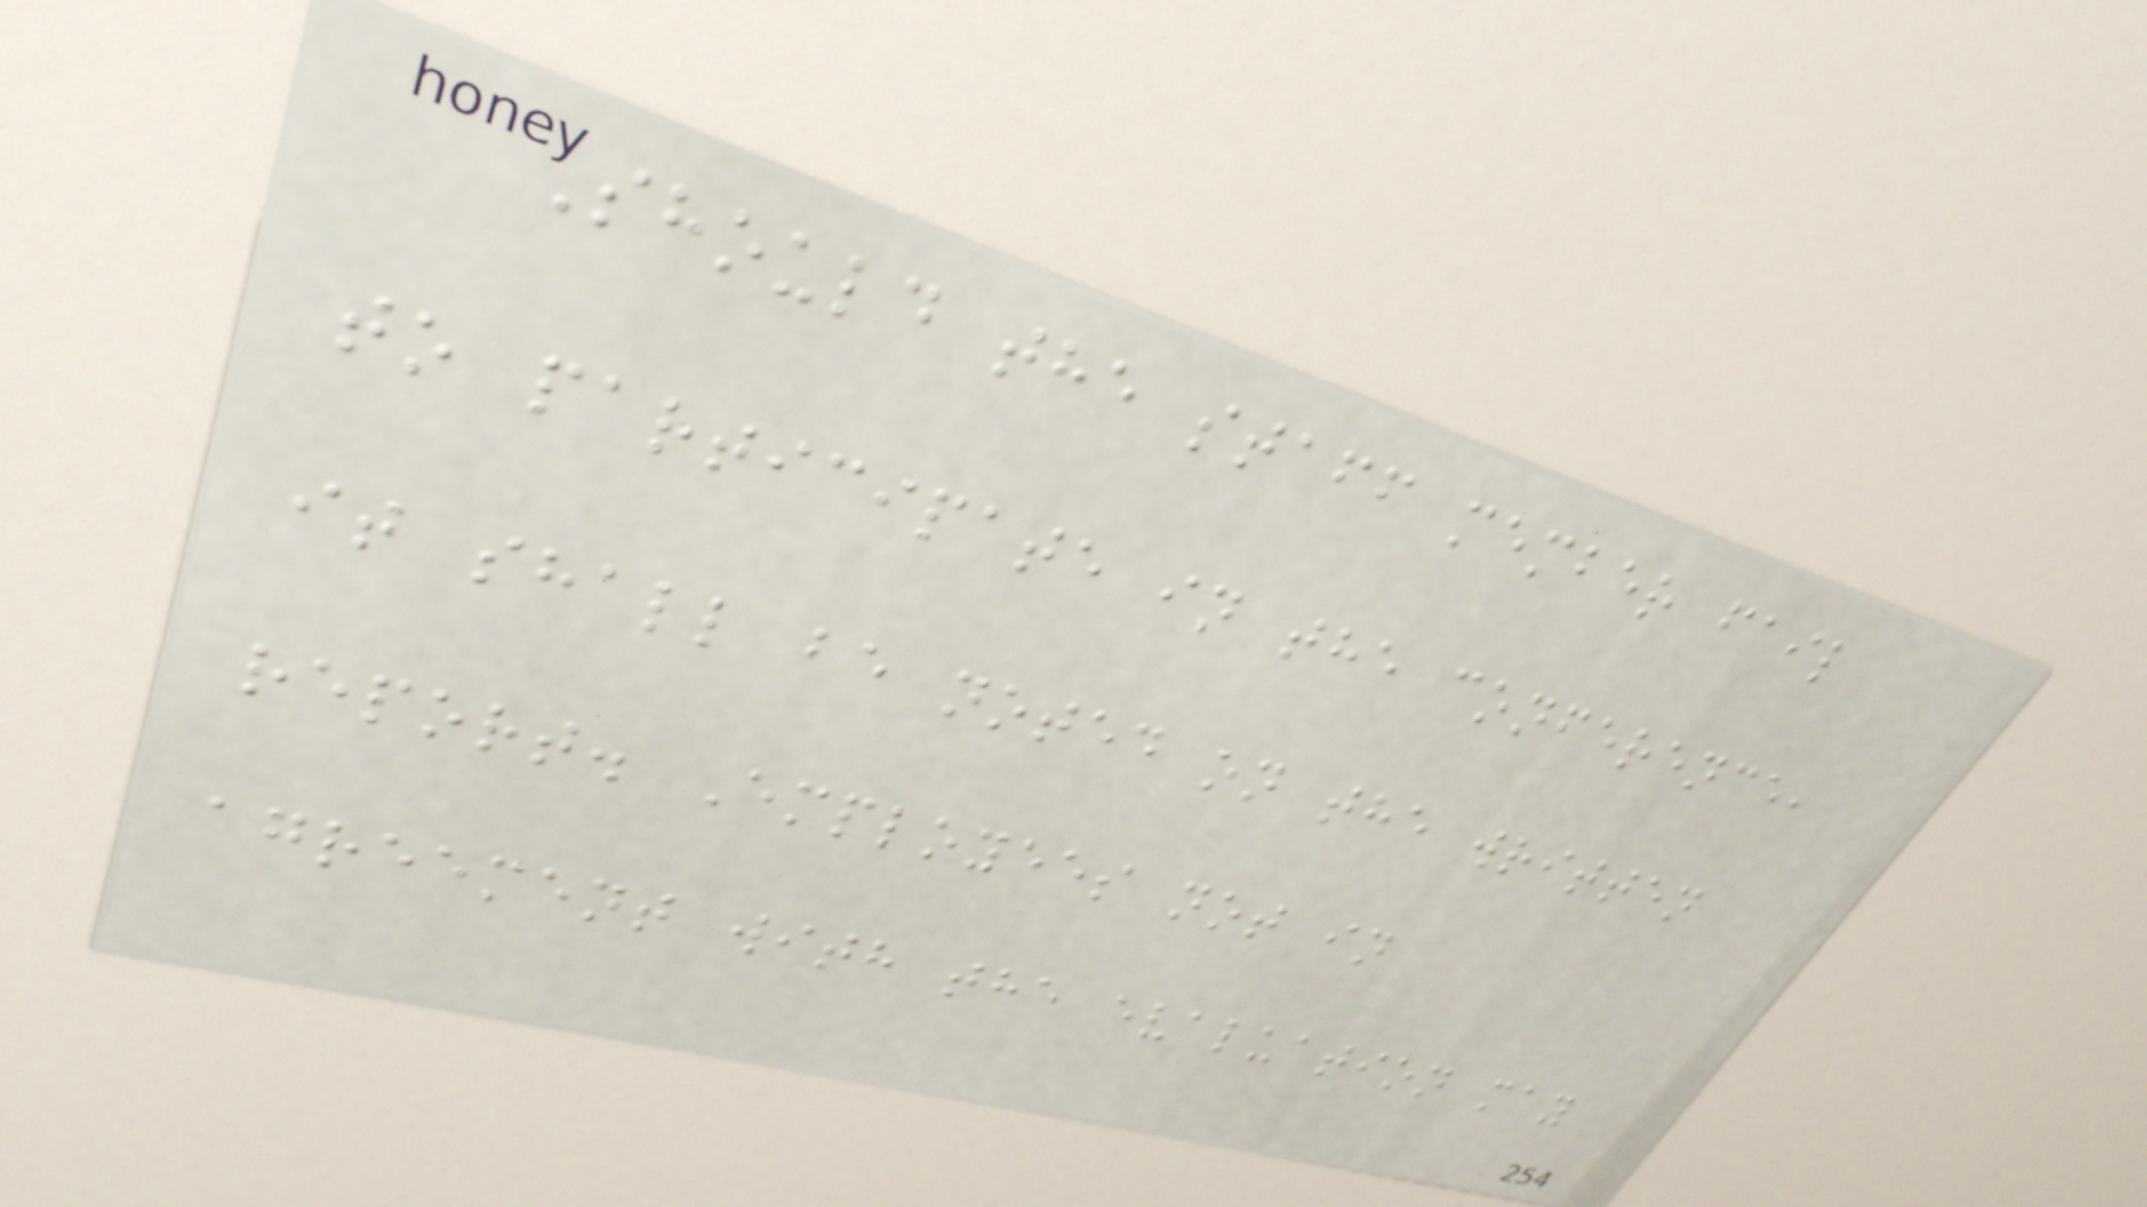Should the staff member fail
to participate in the conference,
it shall be noted on the written
report. Employees not in
agreement with the evaluation may
